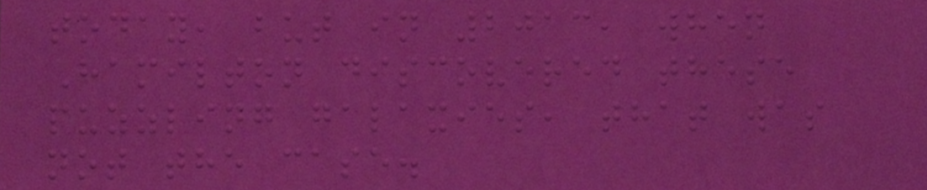today, but in 2013, when
Hamilton discovered these
puzzling galaxies, that was
not the case.
